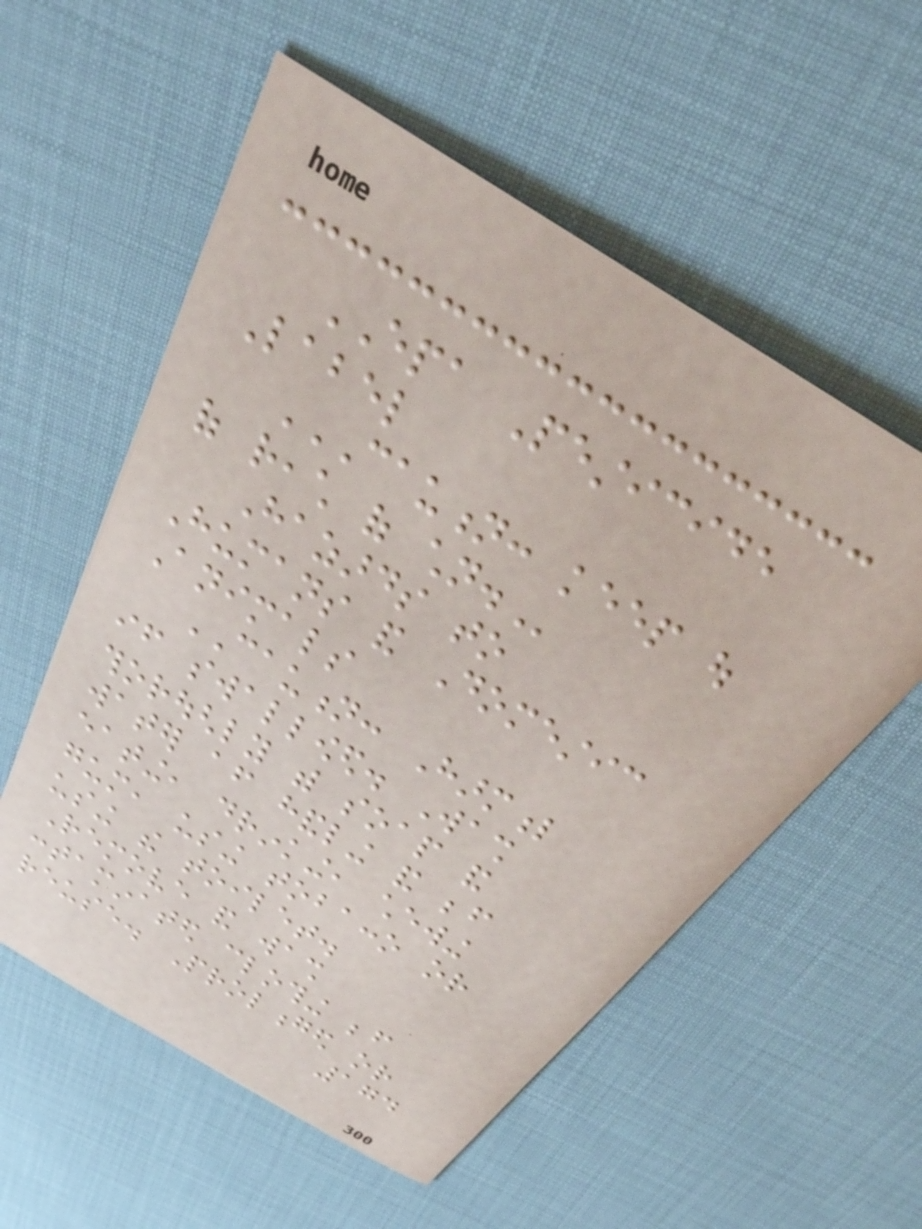EPA Pesticide
Label
CAUTION: KEEP OUT
OF REACH OF CHILDREN.
Hazards to
Humans and Domestic
Animals
CAUTION: Harmful
if swallowed. Wash
thoroughly with soap and
water after handling and before
eating, drinking, chewing
gum, using tobacco or
using the toilet.
Remove and wash
contaminated clothing before
reuse. Prolonged or
174
